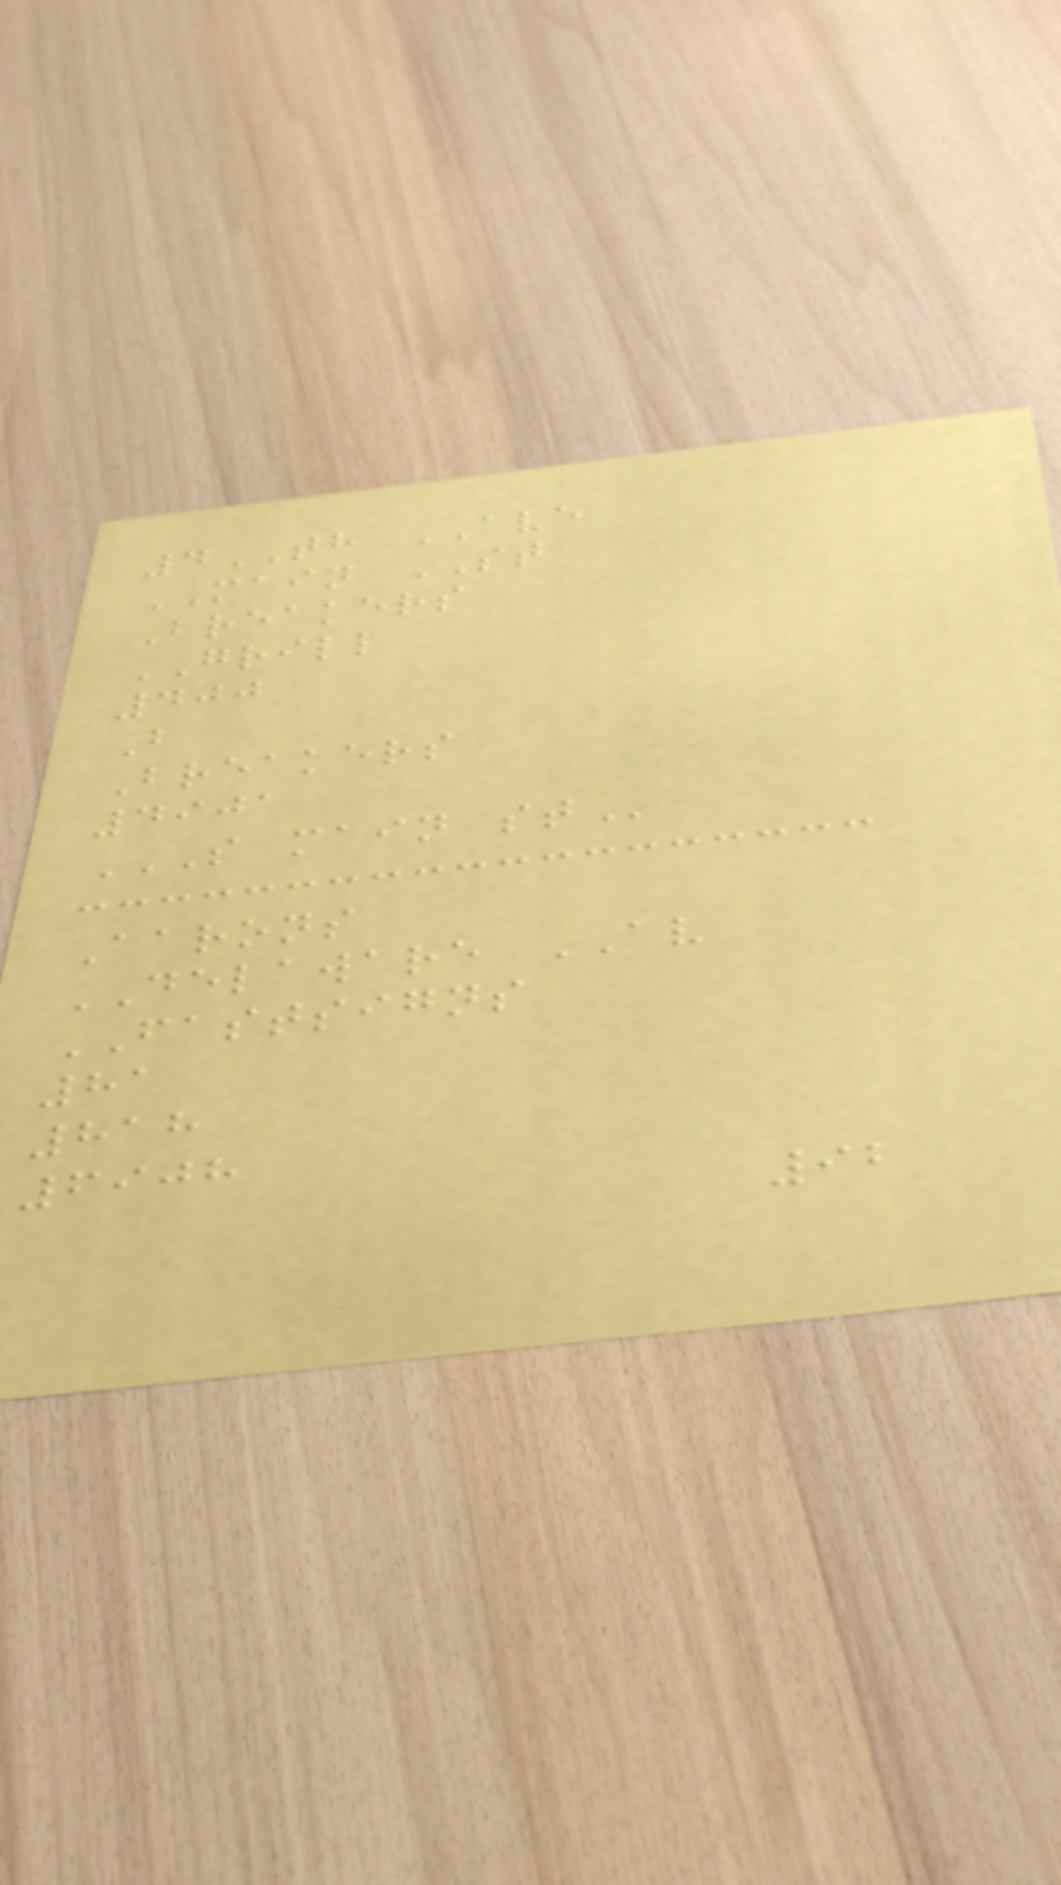4TH AVE
MAIN ST
Breakers
GRILL
400
B
Breakers
4901
S MAIN ST
Aarons
DELAWARE AV
FASTSIGNS
81
818
6908
92
